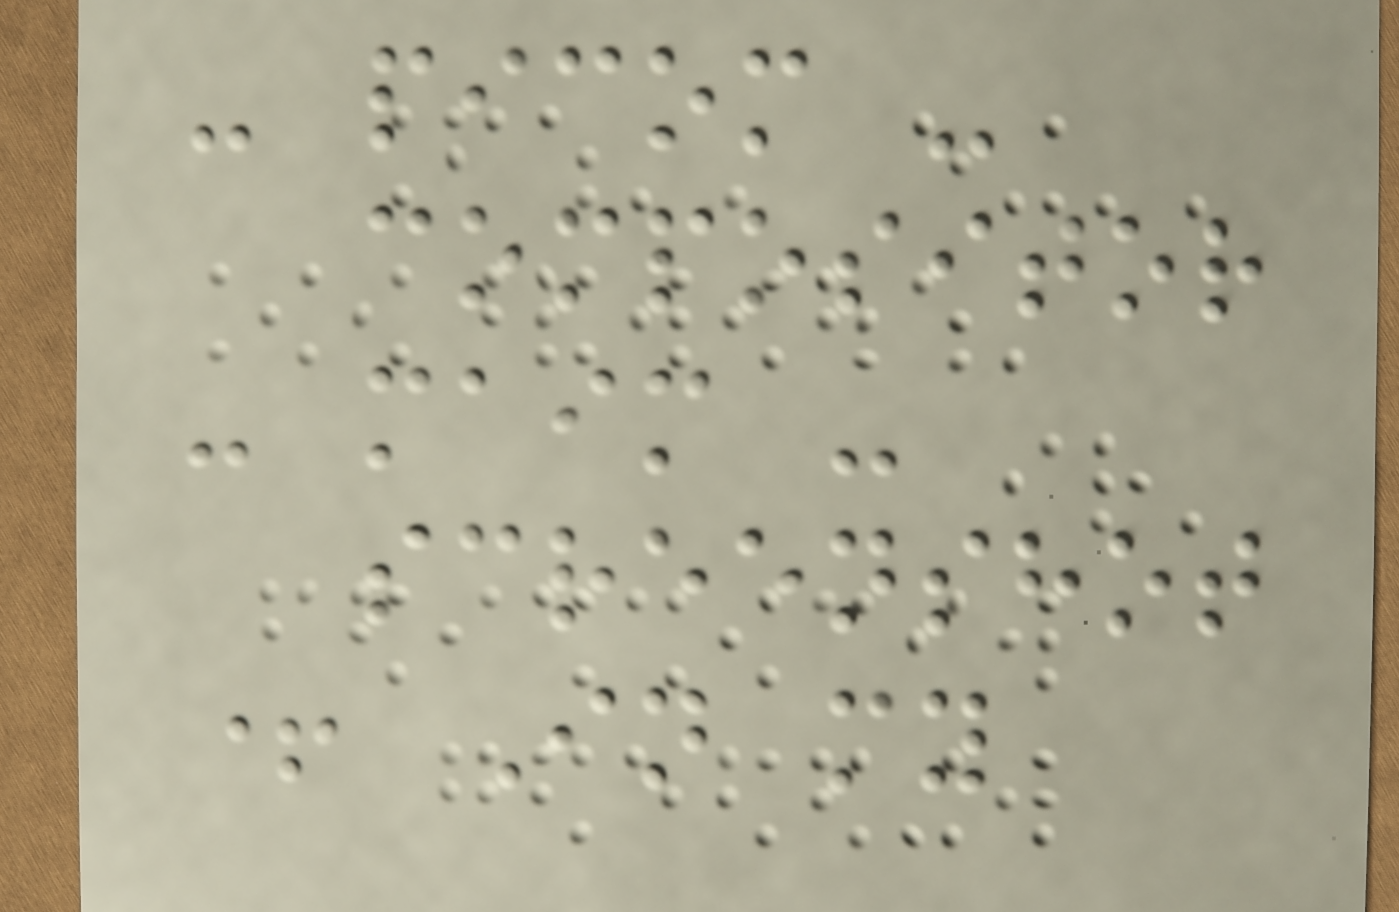- picom -
compositor
- maim -
screenshot
+ In my
